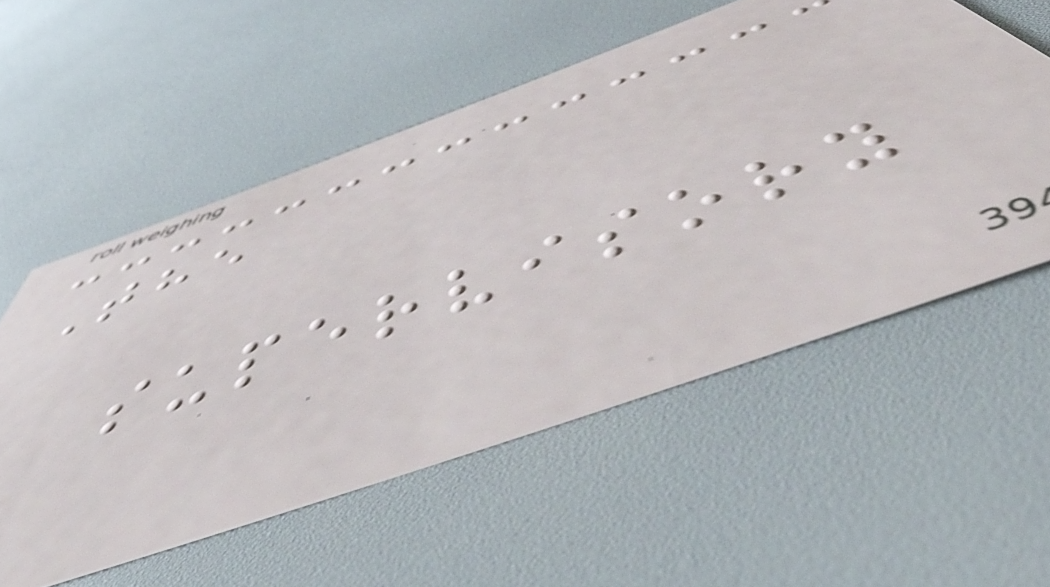The
supervisory
